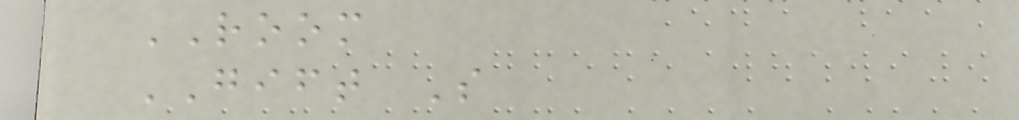ROOM
GIFT S
